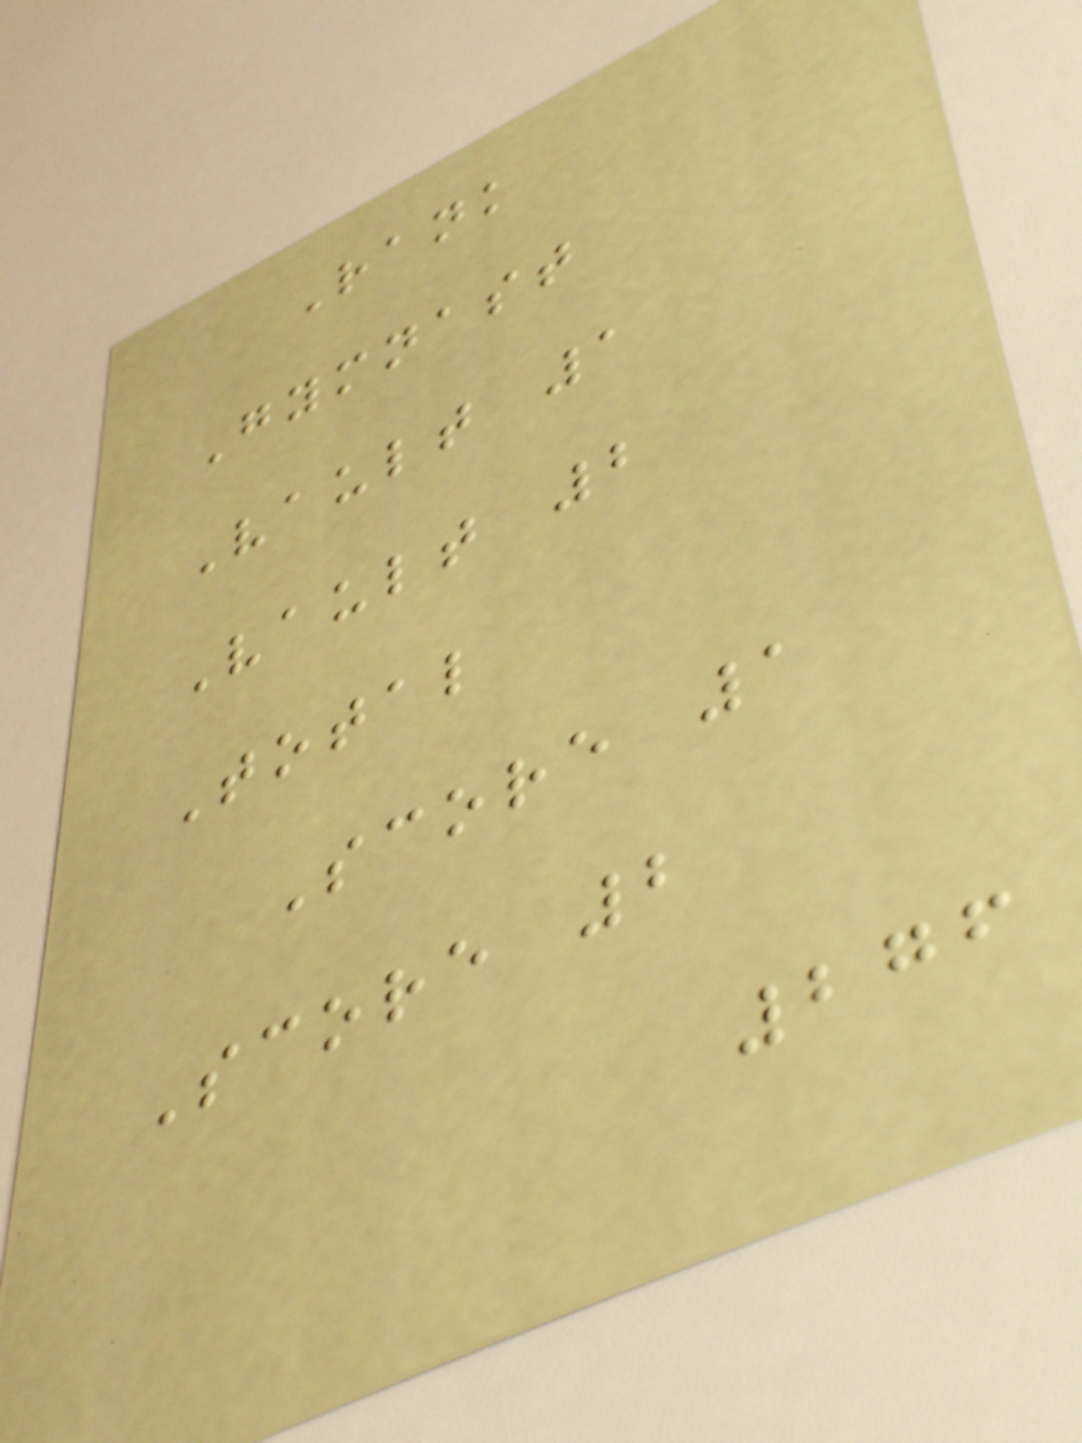Rank
Gymnast
Vault 1
Vault 2
Total
Score 1
Score 2
276
